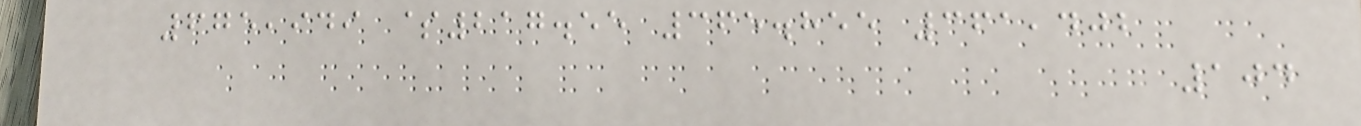675,949 $217.55 365.855 361,402
104
